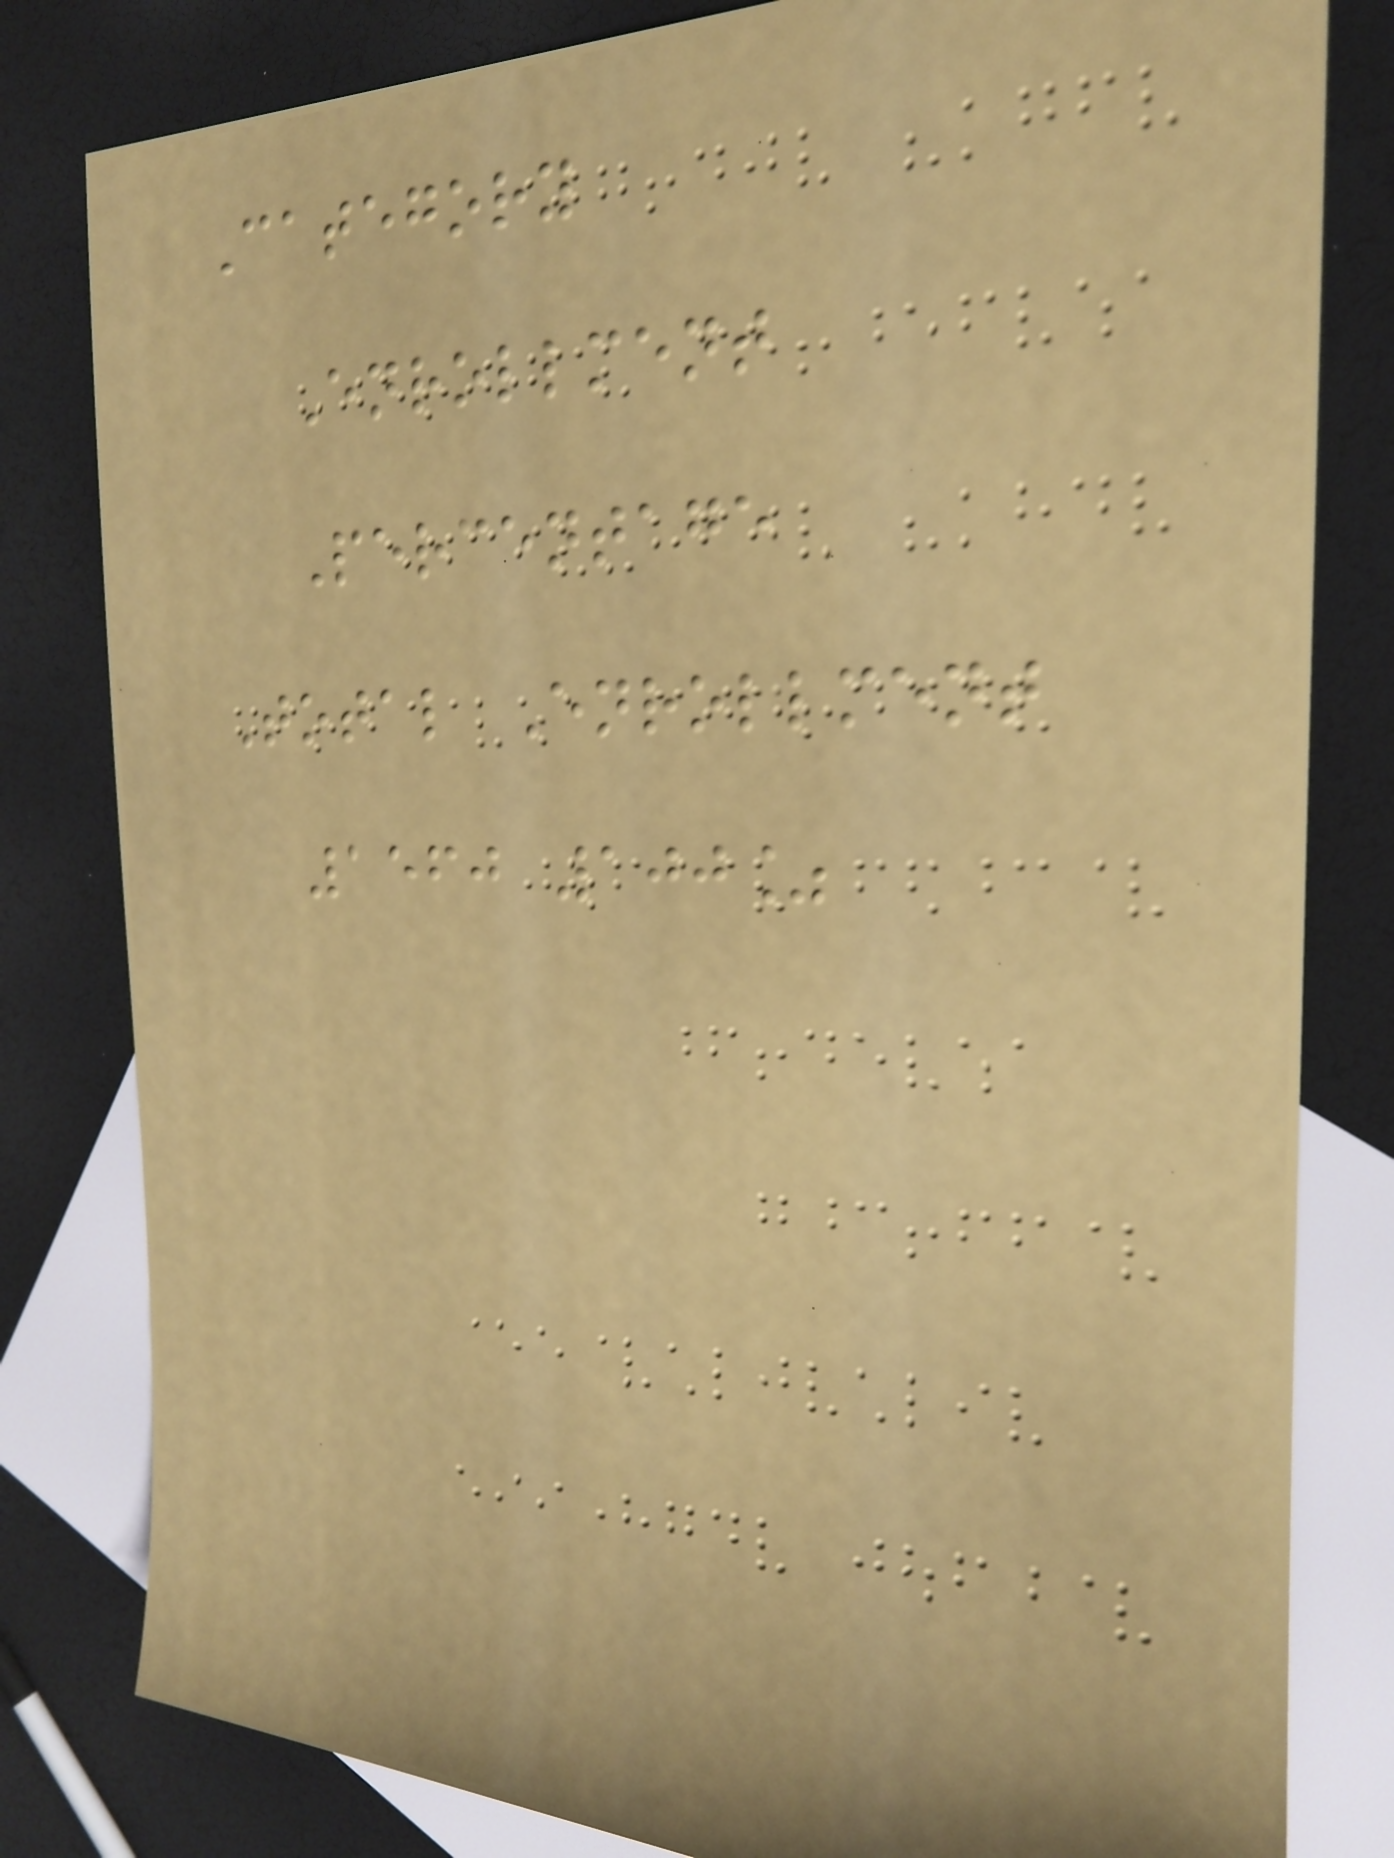Category
Enrollment
Percentage
Total Enrollment
1560 100%
